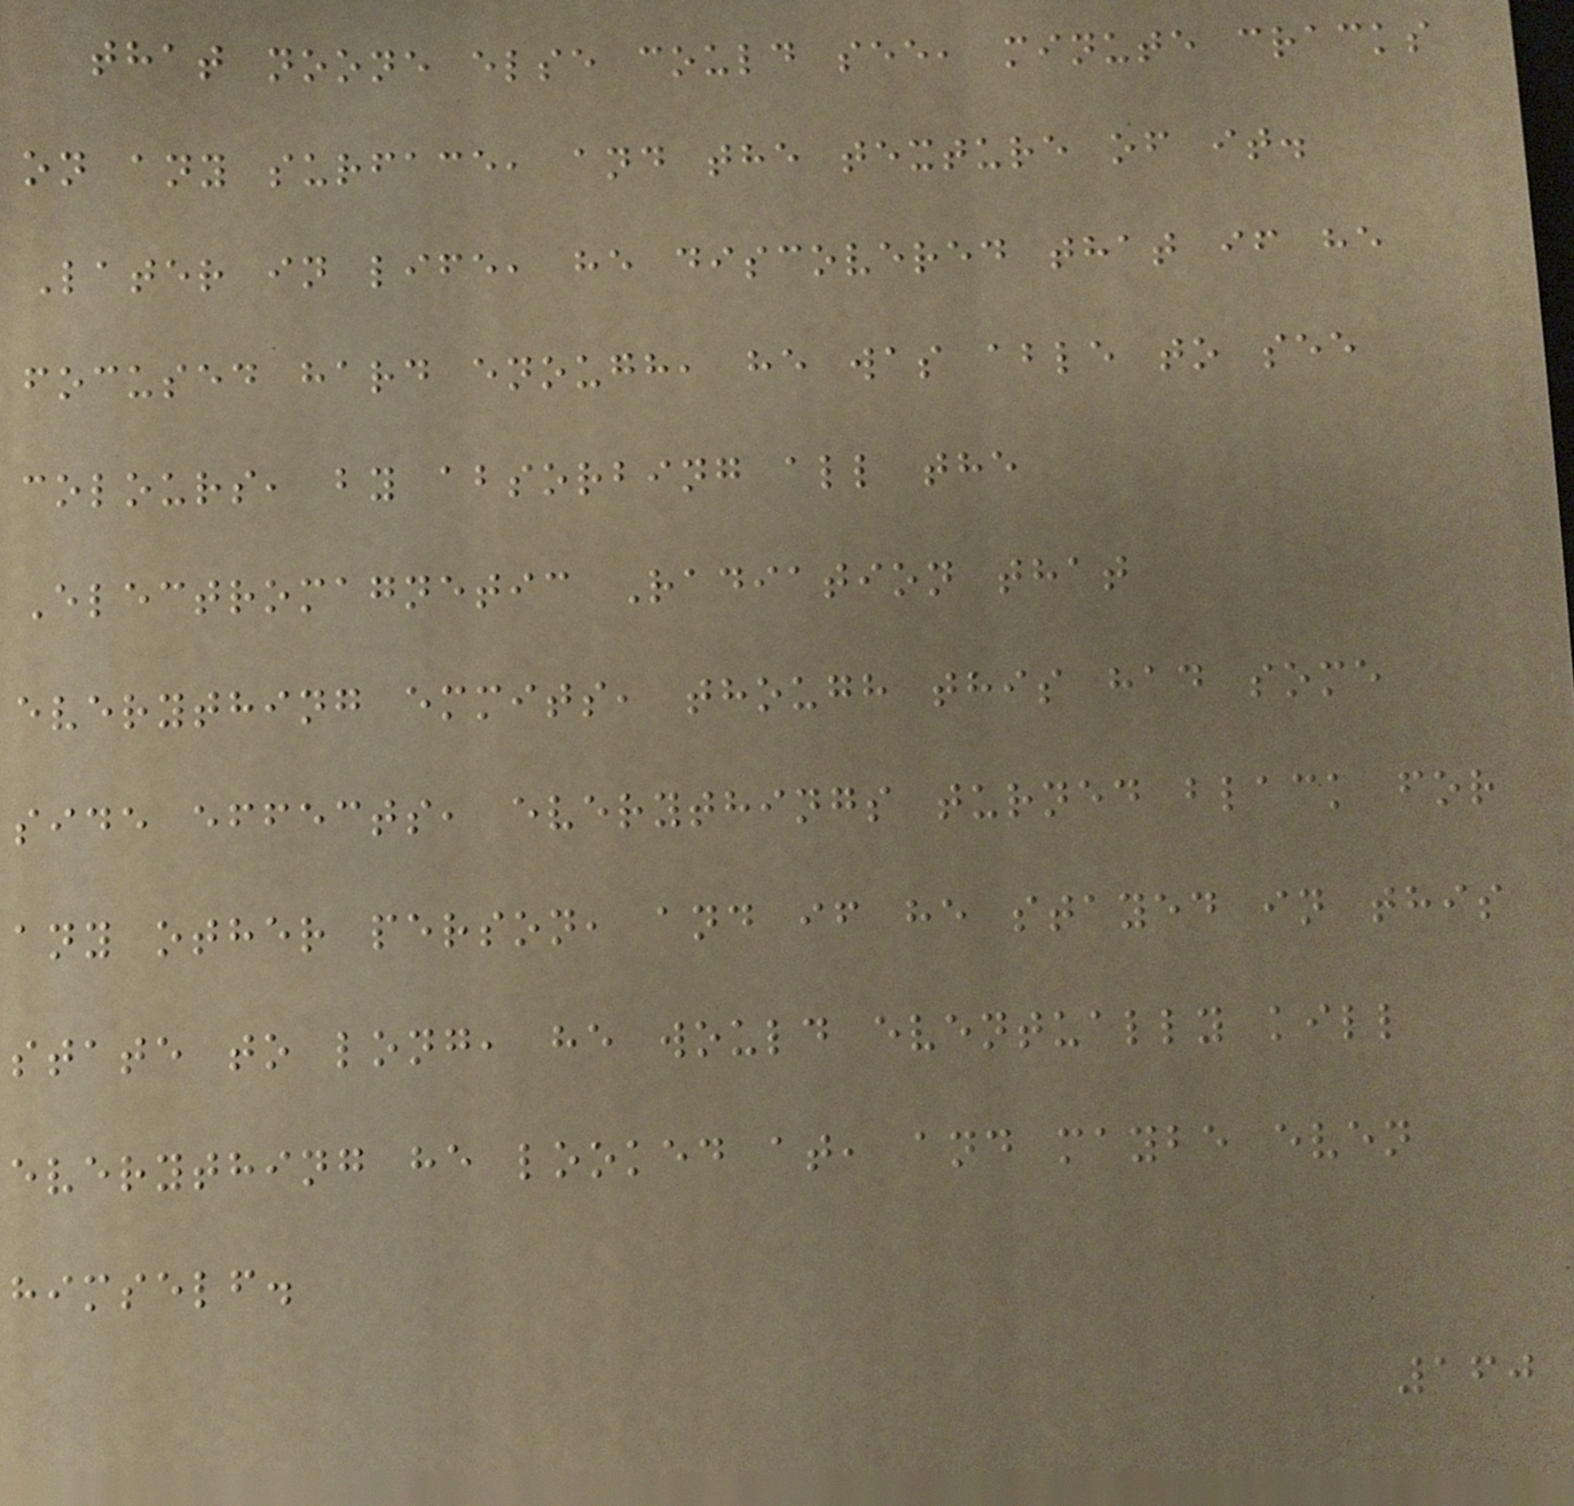that noone else could see, minute cracks
on any surface, and the texture of it.
Later in life, he discovered that if he
focused hard enough, he was able to see
colours, by absorbing all the
Electromagnetic Radiation that
everything emmits, though this had some
side effects, everythings turned black for
any other person, and if he stayed in this
state to long, he would eventually kill
everything he looked at, and maybe even
himself.
160
